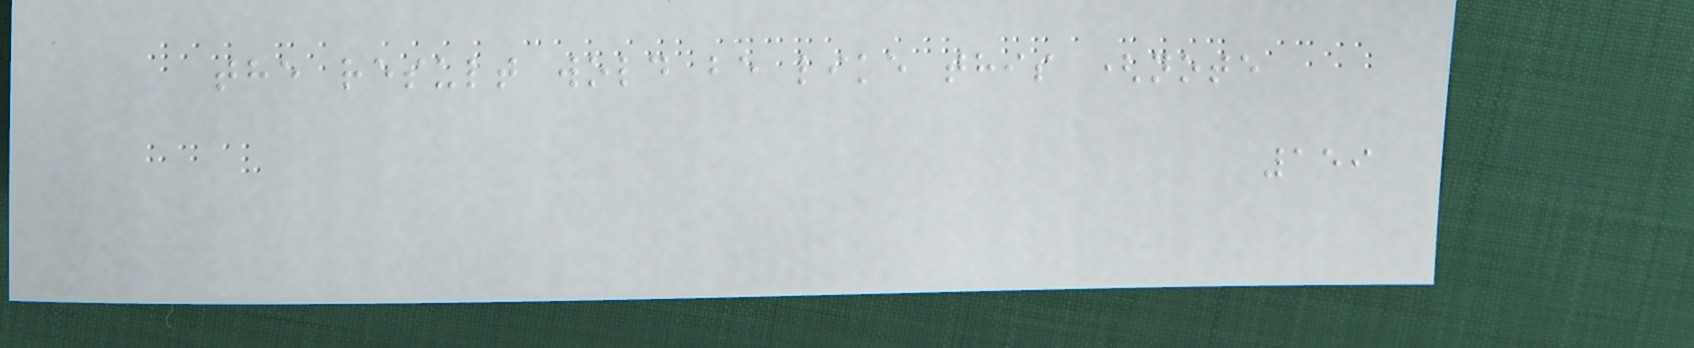the result wold be like this (note
159
